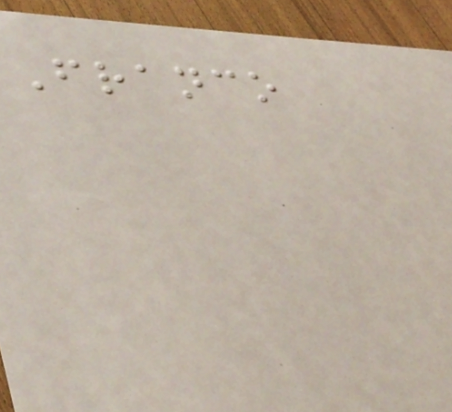Franco
